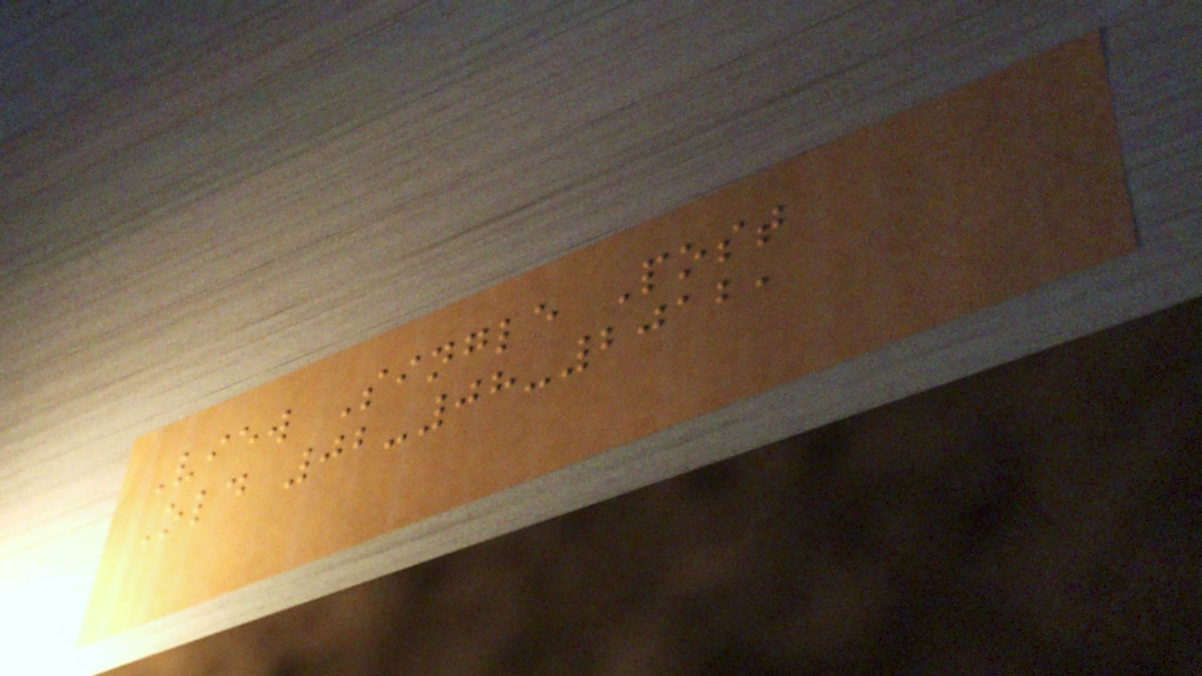View Single Post
Old 02-08-2012,
